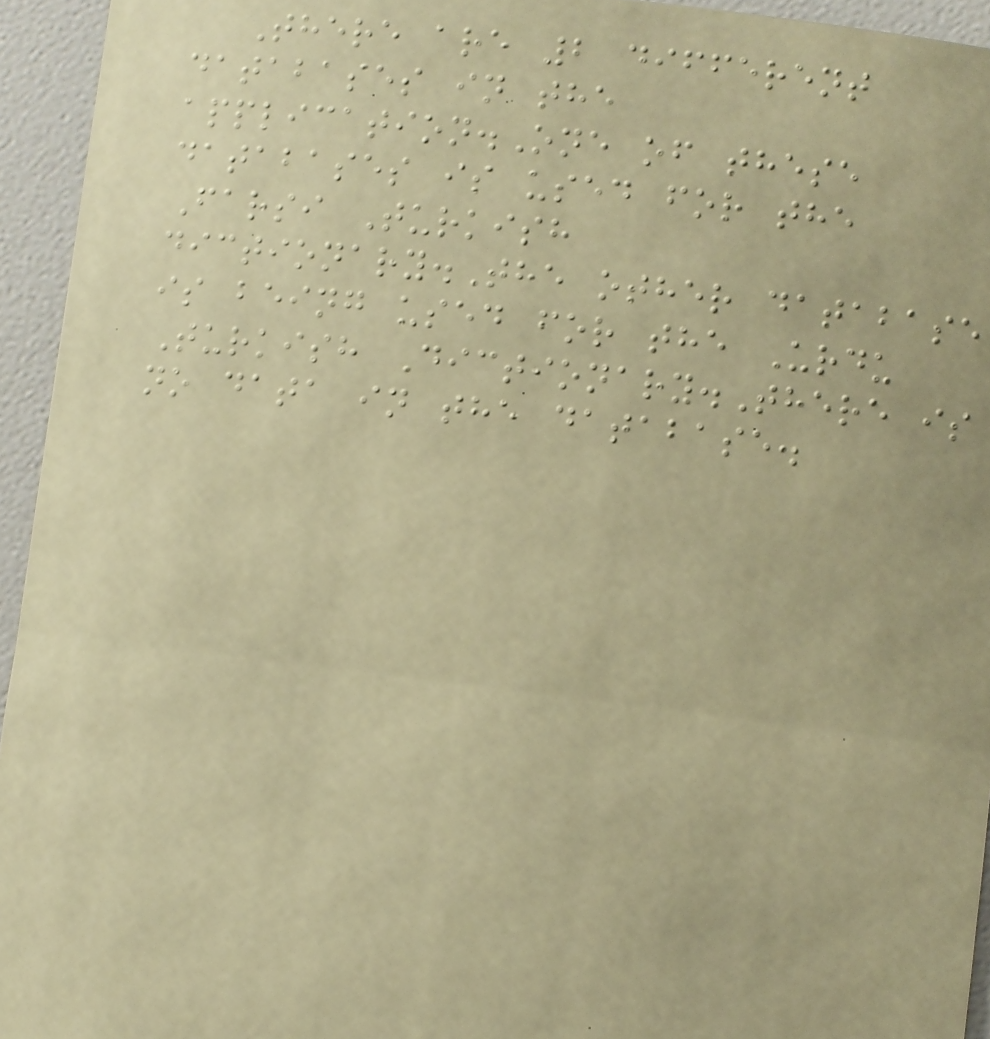There are 2 different
databases in the
application.One of these
databases is used for the
Farsi Turkish
dictionary.The other database
is being used for the Urdu
Turkish Dictionary.There is
no data in the database.
